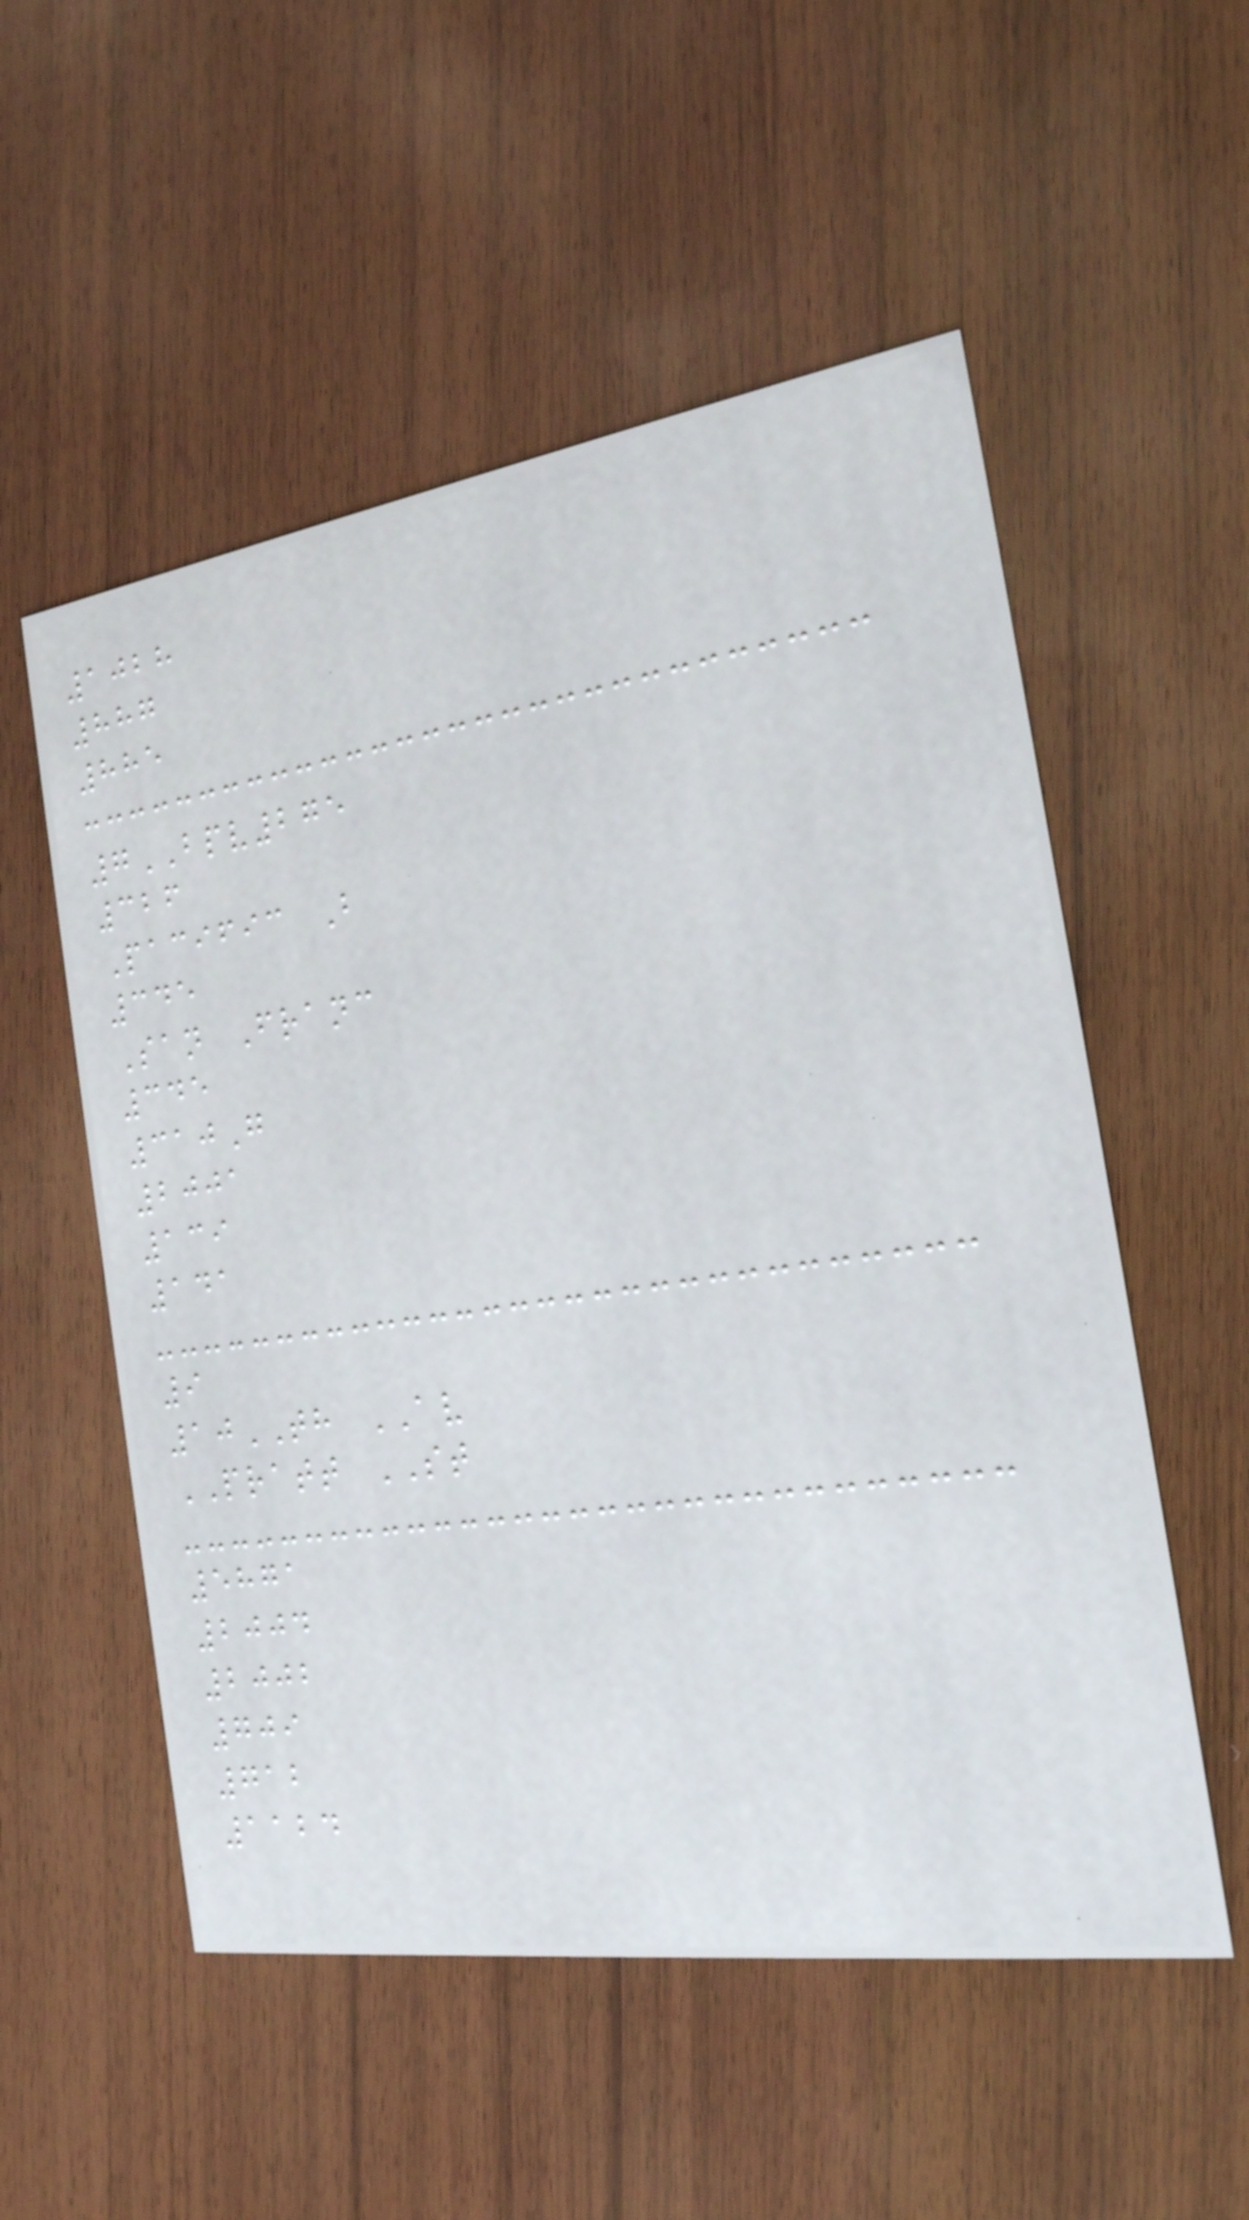1028
887
885
7BPV275
326
Pacific B
345
San Franc
345
310G
2001
139
141
9
10TH AV
PRATT ST
5871
2004
2002
709
712
1124
